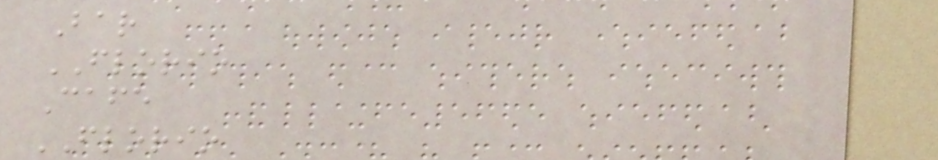Bar
FLORIO
Cafe
FLORIO
